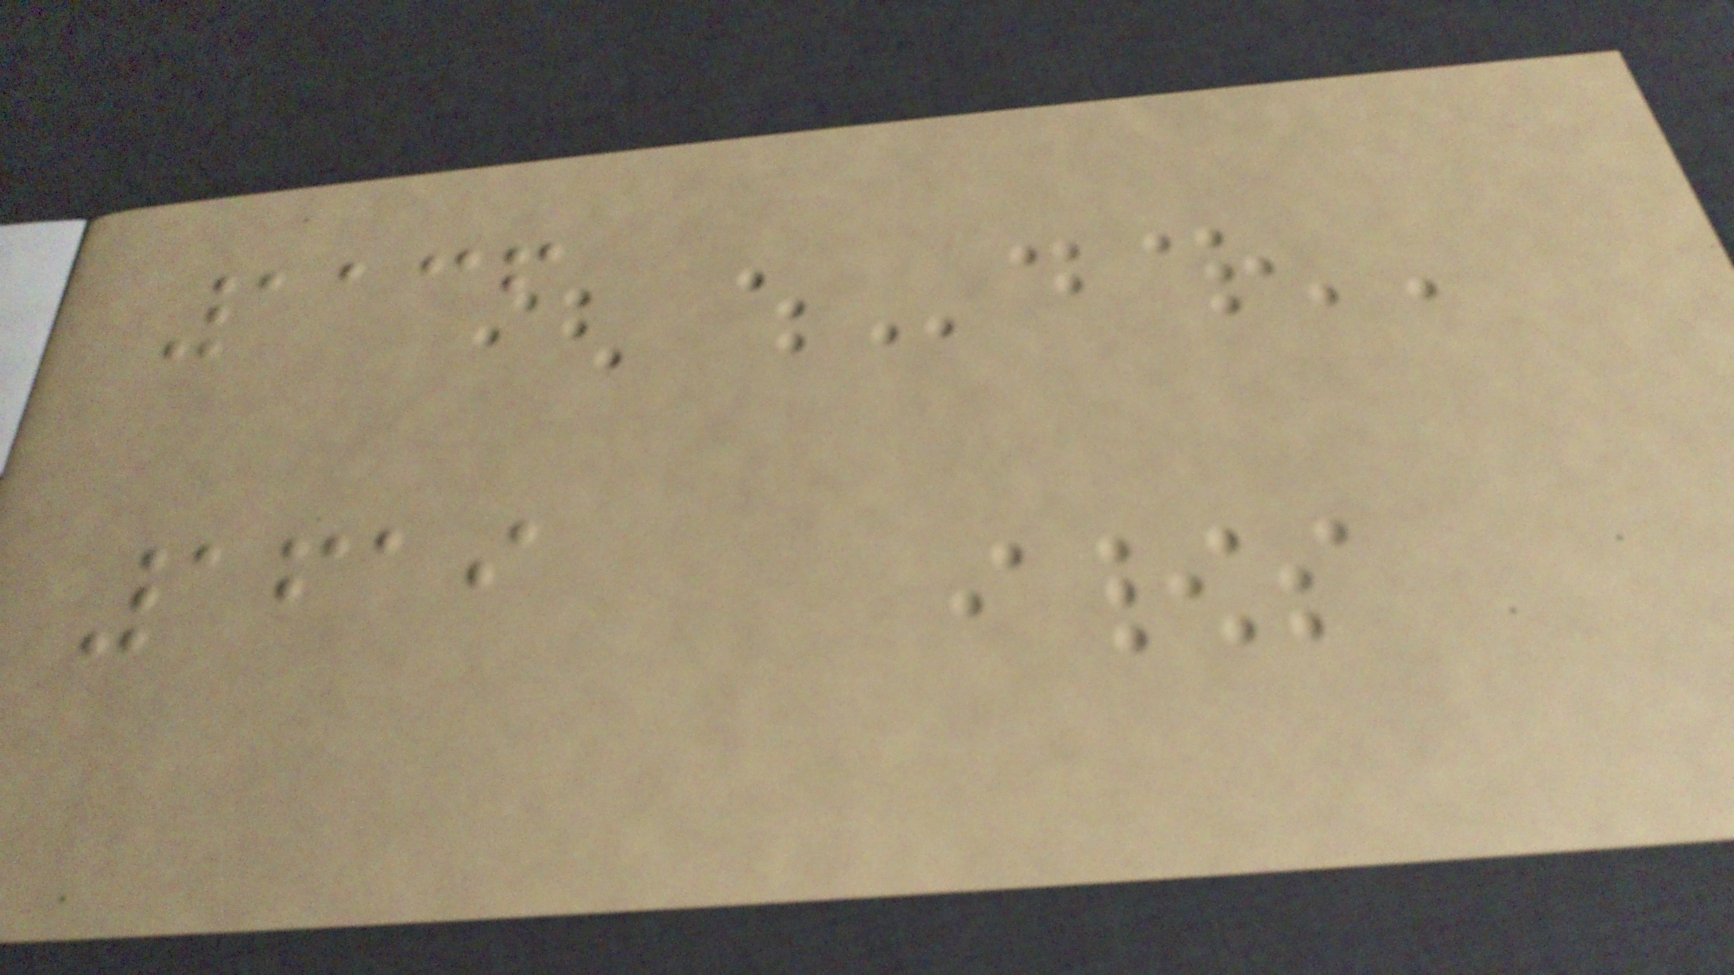1136
1619
